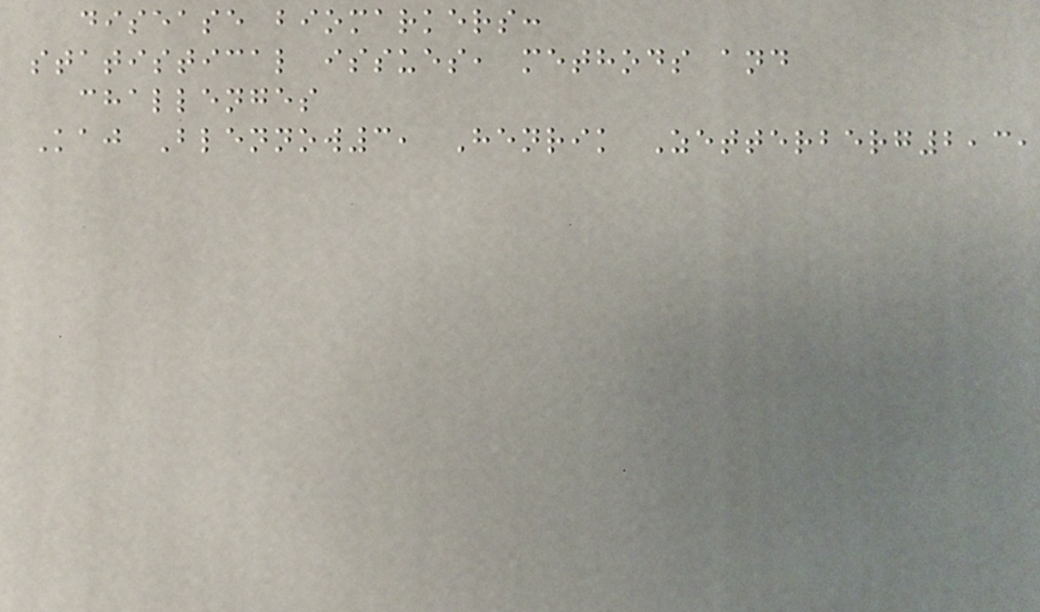disease biomarkers:
statistical issues, methods and
challenges
Kaj Blennow3, Henrik Zetterberg2,3,
